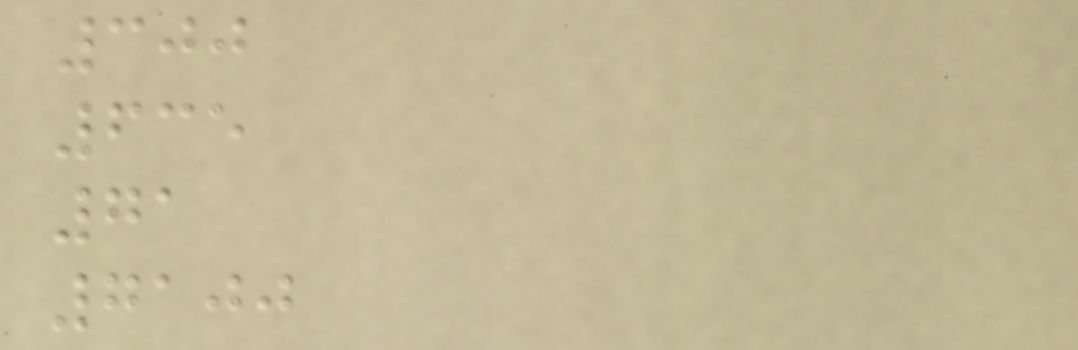300
635
71
7100
